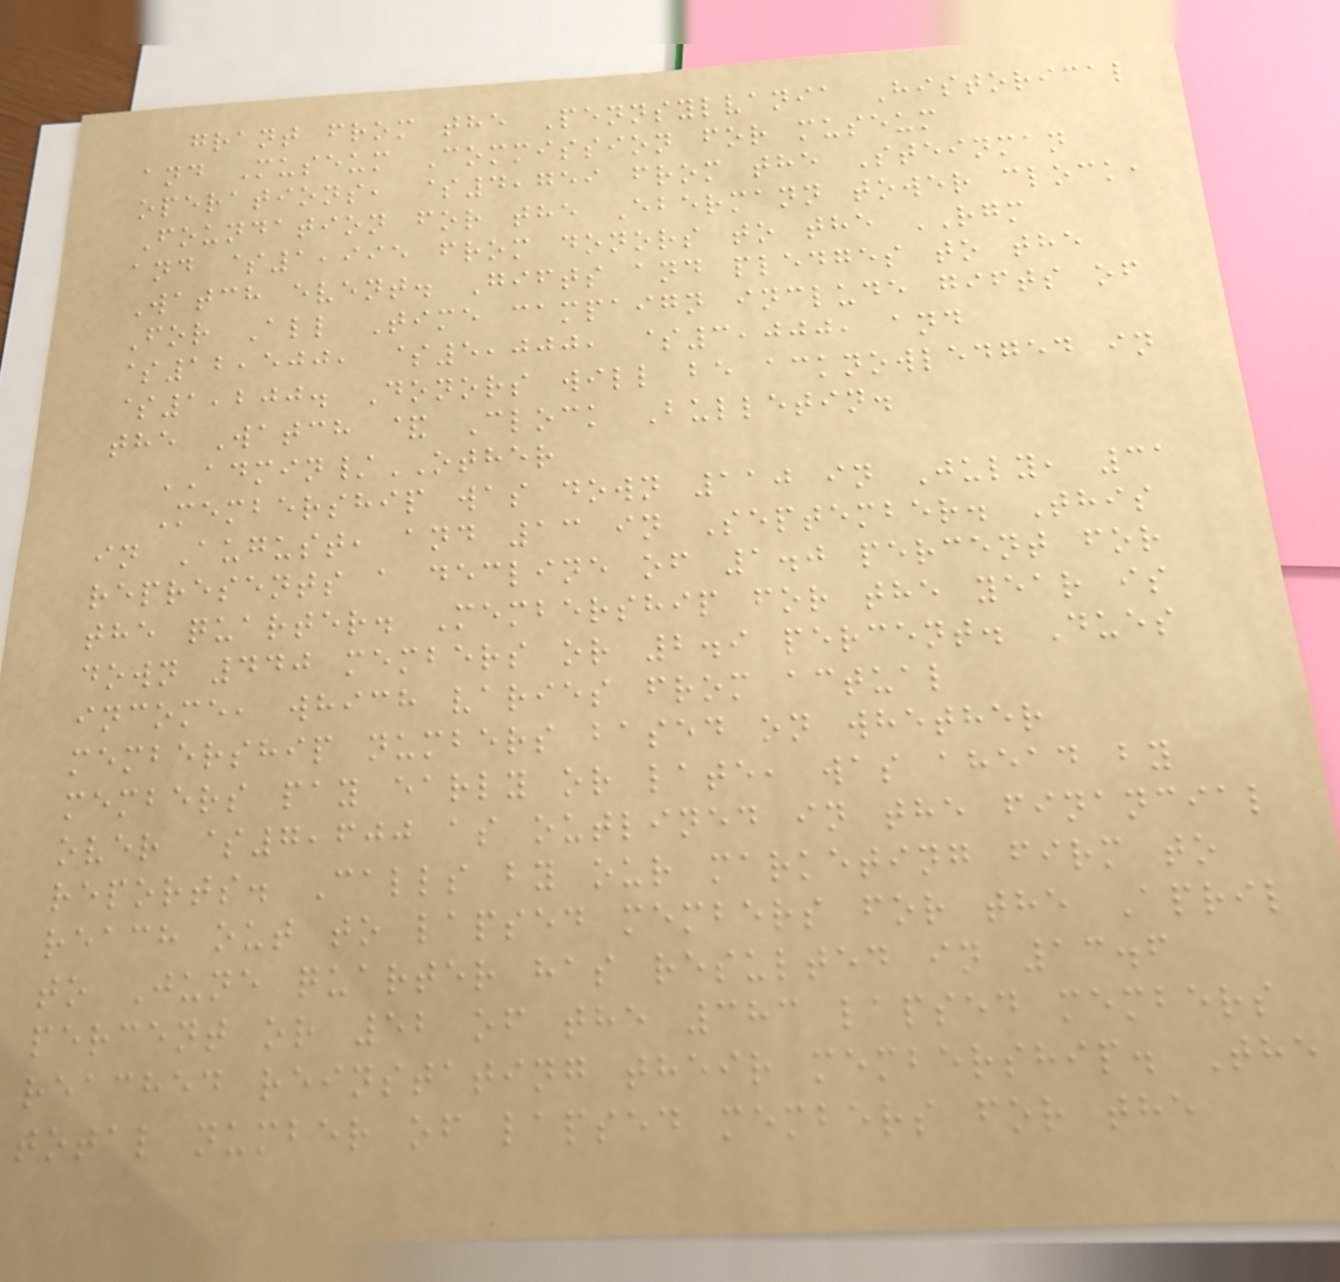grant from the Pennsylvania Historical
and Museum Commission for museum
operations, $4,759 from the Steinman
Foundation for the Ebermann tower clock,
and $1,995 from donors to the RGM
Watch event. Gifts and pledges to the
For All Time campaign include gifts of
$12,500, $5,000, $3,000, and
$1,200. Donors will be acknowledged in
the Watch & Clock Bulletin.
ADMIN/OTHER
Membership was down 110 in July, 31
in August, and 13 in September. This
represents a decline of 1.0 percent for
the quarter. Membership for the year is
down 440 members or 2.9 percent. Dues
income, which varies from actual
membership numbers based on whether
members pay early or late, was ahead by
over $7,600 as outlined in the financial
reports. Calls by our marketing firm to
reach out to lapsed members for the April
to June quarter has resulted in 13.6
percent or 52 of the 383 lapsed members
reached reinstating their membership. The
total number of lapsed members for the
